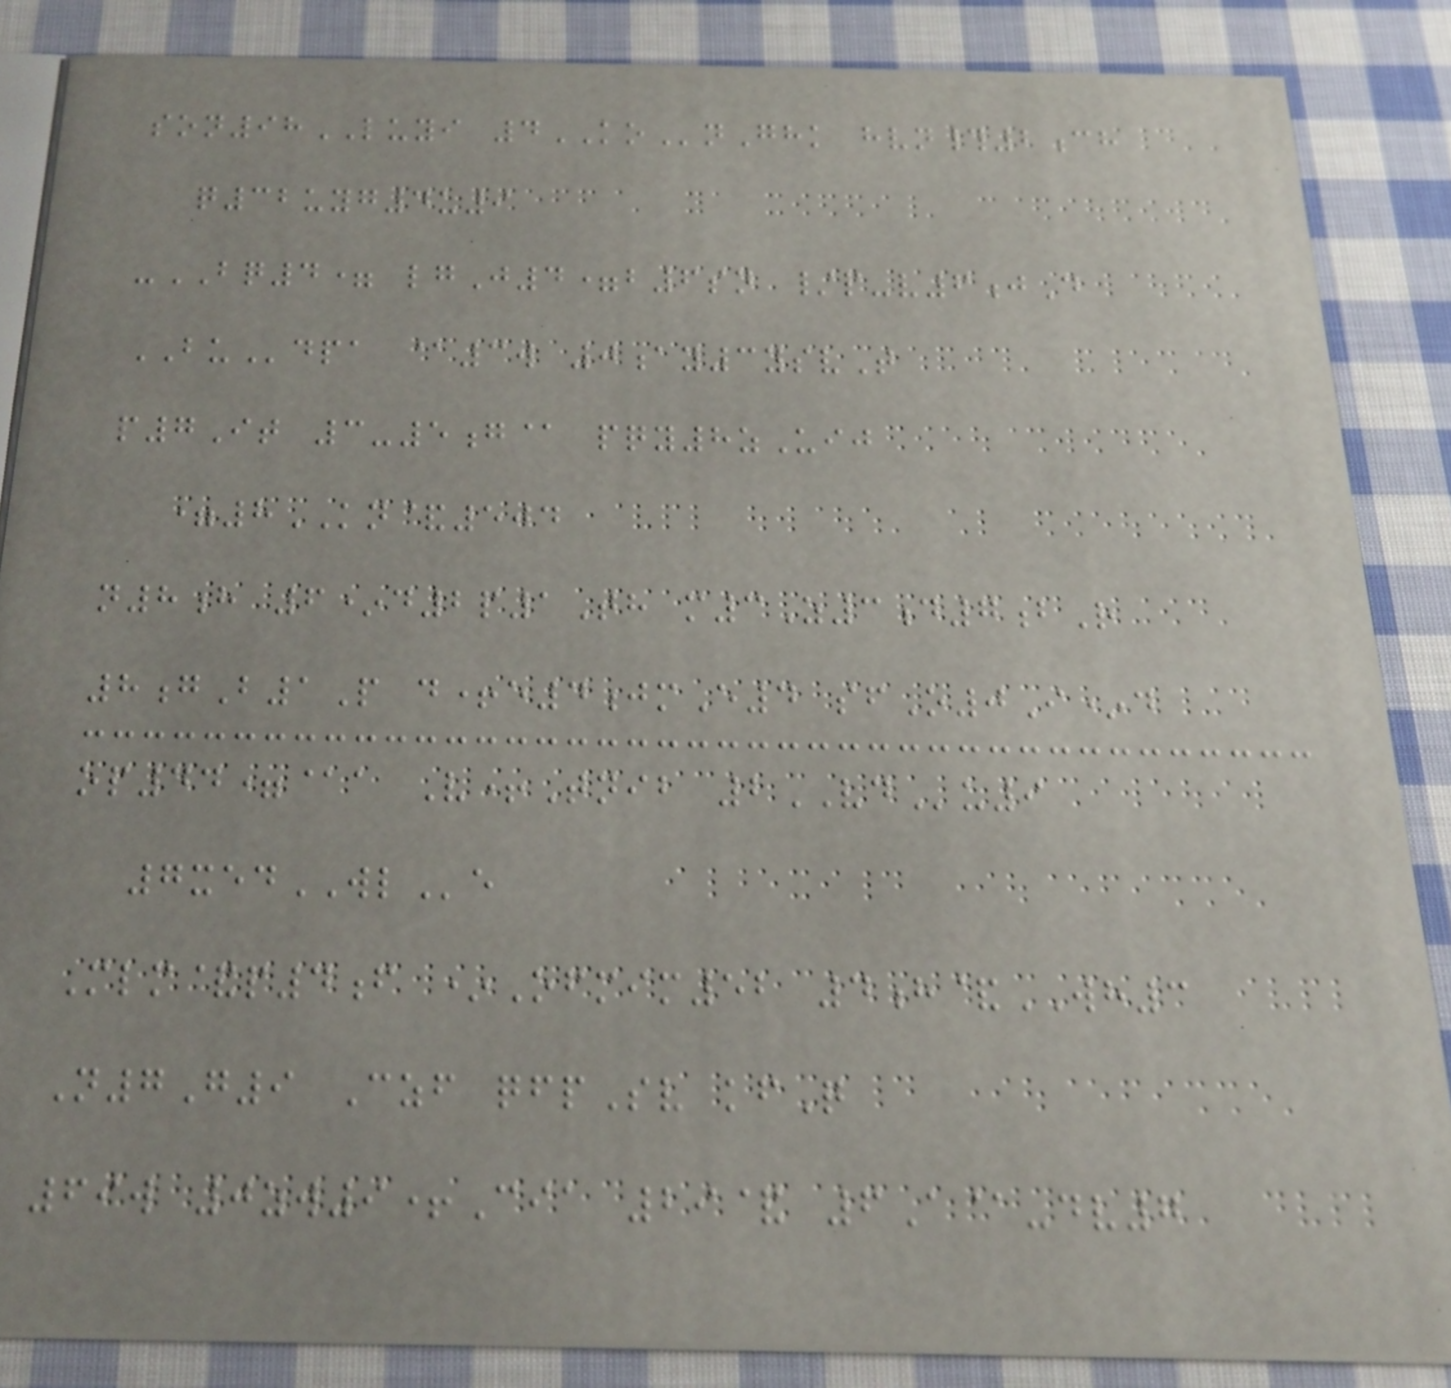son98LUYI 4KOnGhk hvn#2ch
q32uyg4u9
-BQ4= lgJ4=b6sn /p-v6jD
BUdpa @3w 0ay3ysvT
p7It 3-5g@ pqy8zUij
=8KN&504
n8h 6*d2p1Th m3Z3d7bR
8gB1P d+e4jmE4 sfO0I*d
op44=@a V+Tnib 2VDu9
7xedWLe
Mlm&p4f *Ofmim52 4h&WH3
N7G9 Czf qfpSv kfQ
69w 0zw9+Cia 29& 6A@-dv7
